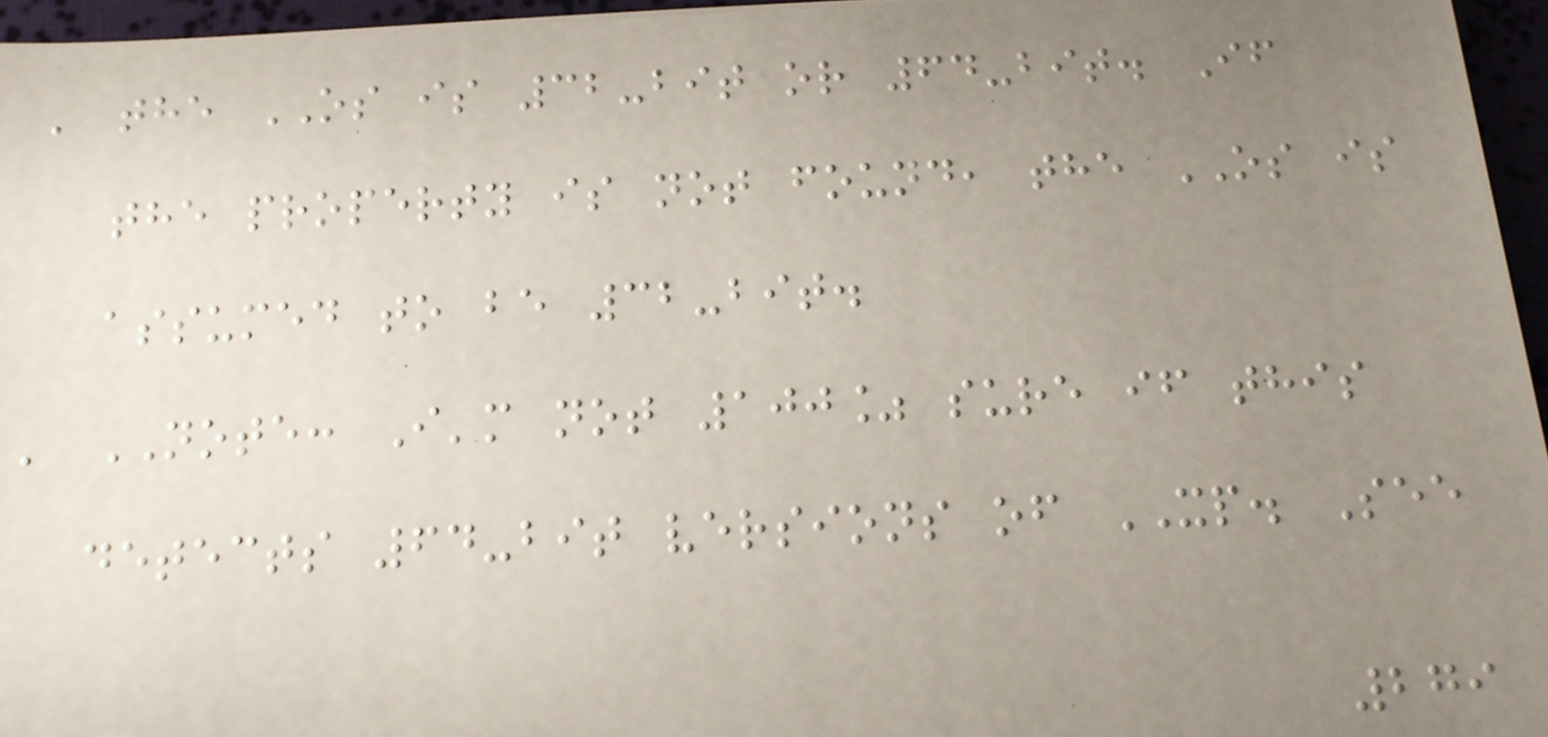' the OS is 32-bit or 64-bit. If
the property is not found, the OS is
assumed to be 32-bit.
' NOTE: I'm not 100% sure if this
detects 64-bit versions of XP. See
279
